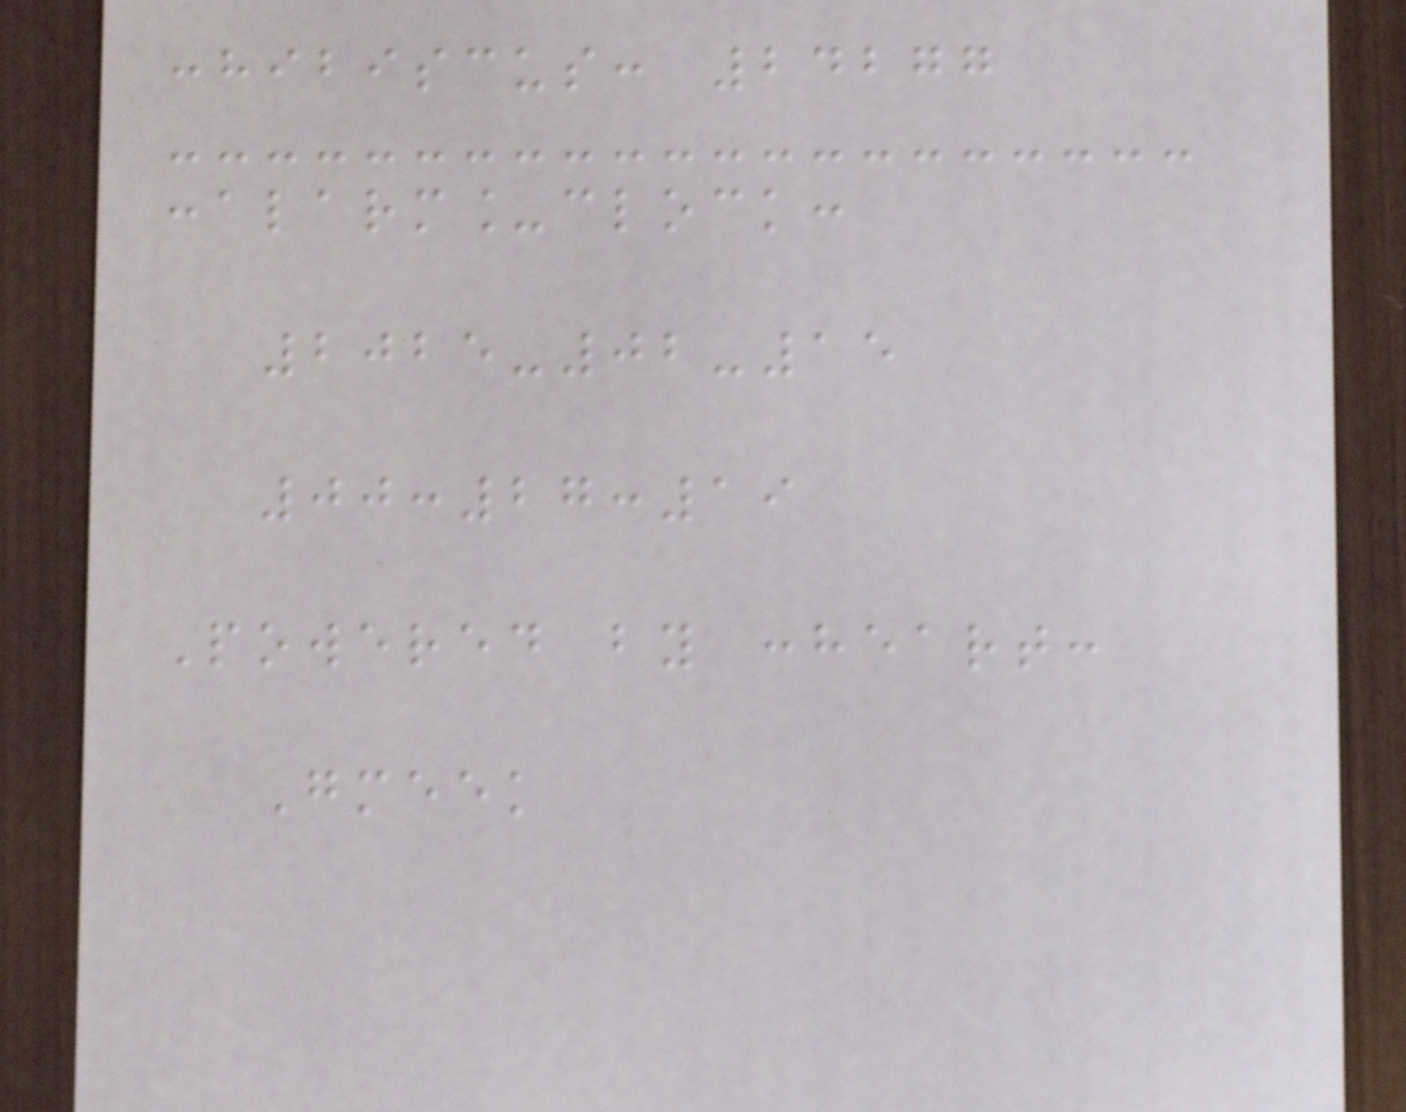:hibiscus: 24277
:alarm_clock:
2025-02-15
00:27:19
Powered by :heart:
Gmeek
